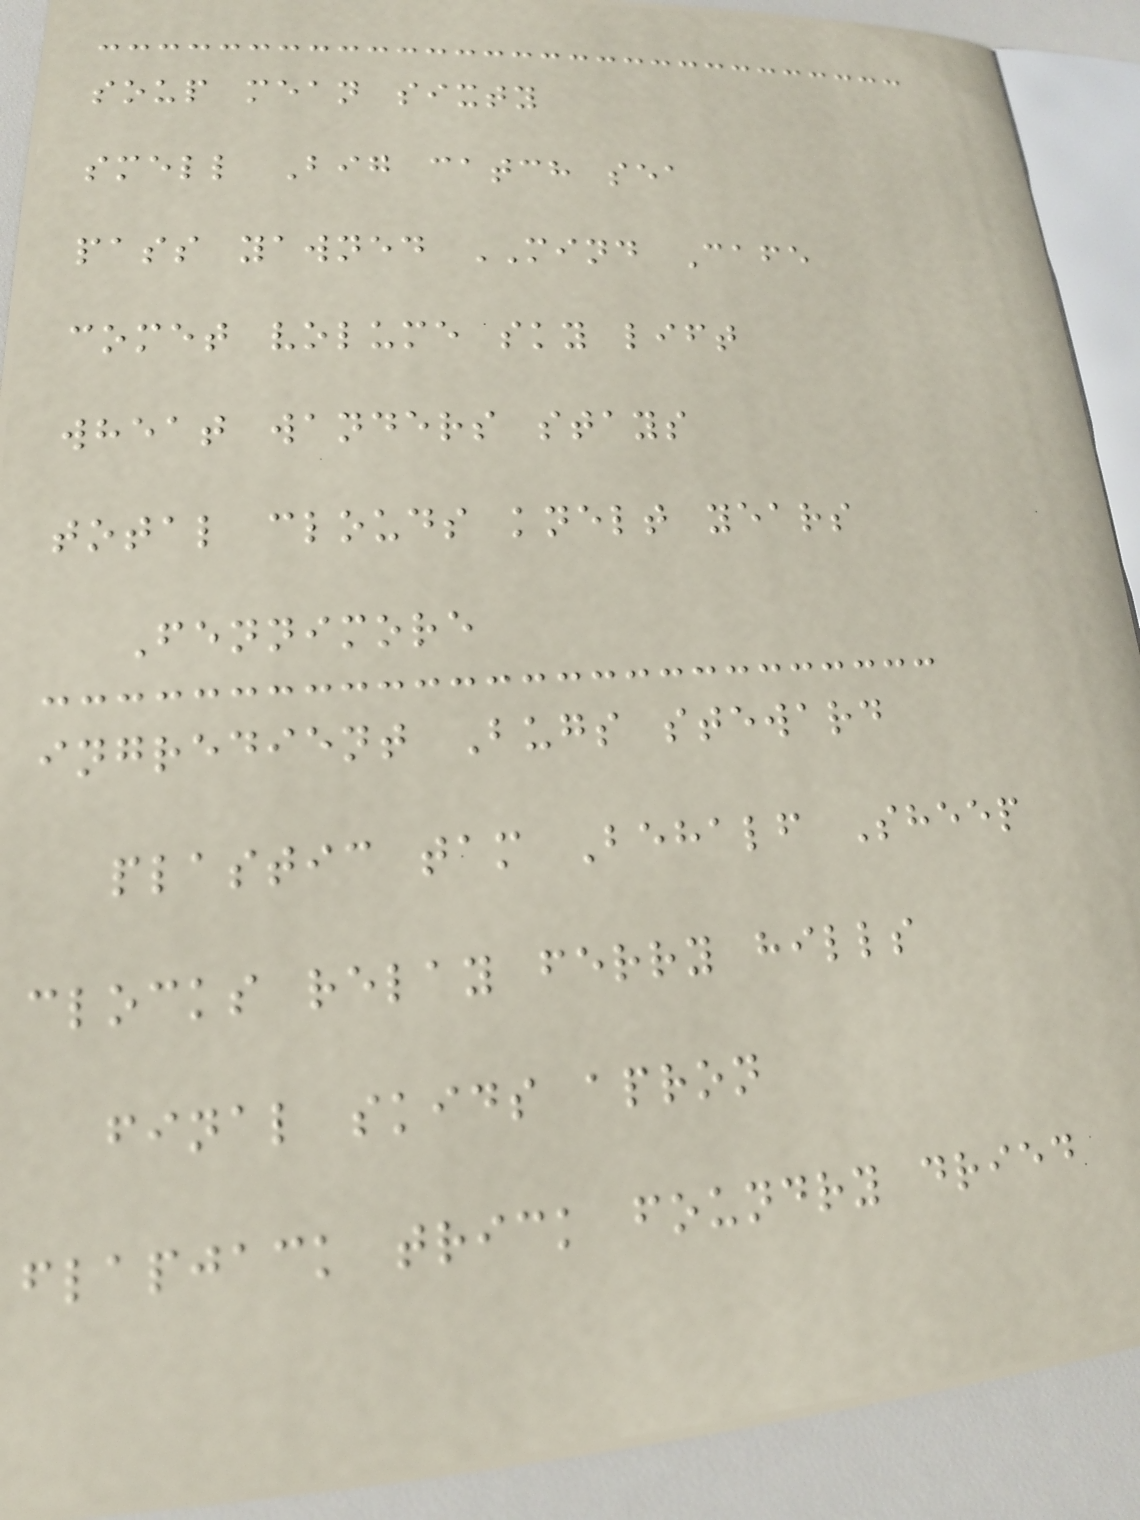soup mean sixty
smell Big catch sea
pass yawned MIND Cafe
comet volume sky lift
wheat wanders stays
total clouds knelt years
Fennimore
ingredient Bugs steward
plastic tam Behalf Sheep
clocks relay ferry hills
final skids apron
flapjack trick foundry dried
